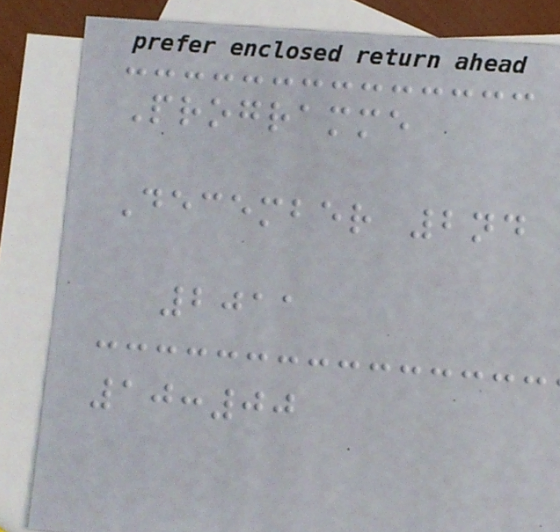Programme
December 2nd
2011
10:00
